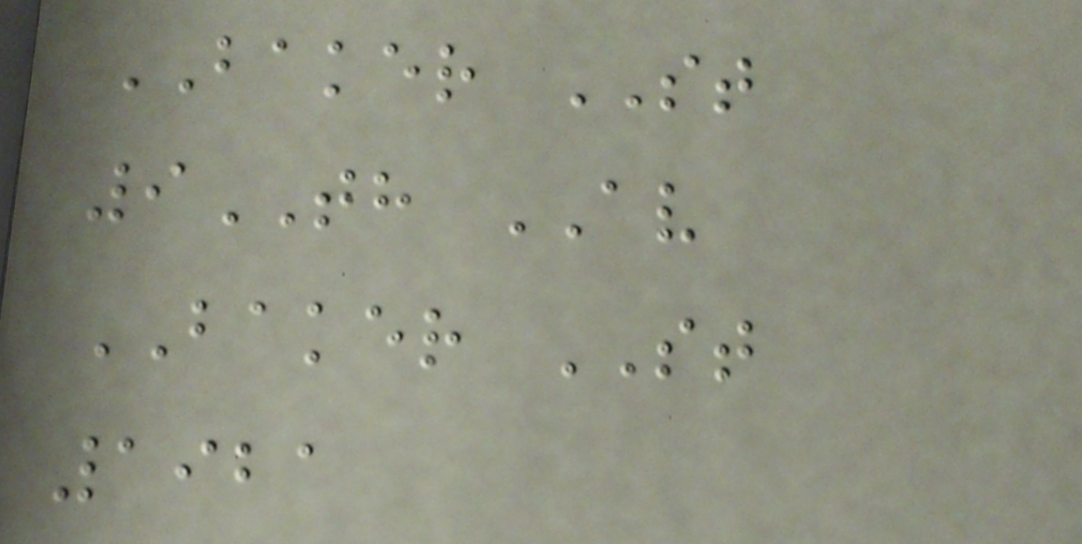BAKER ST
9TH AV
BAKER ST
1921
